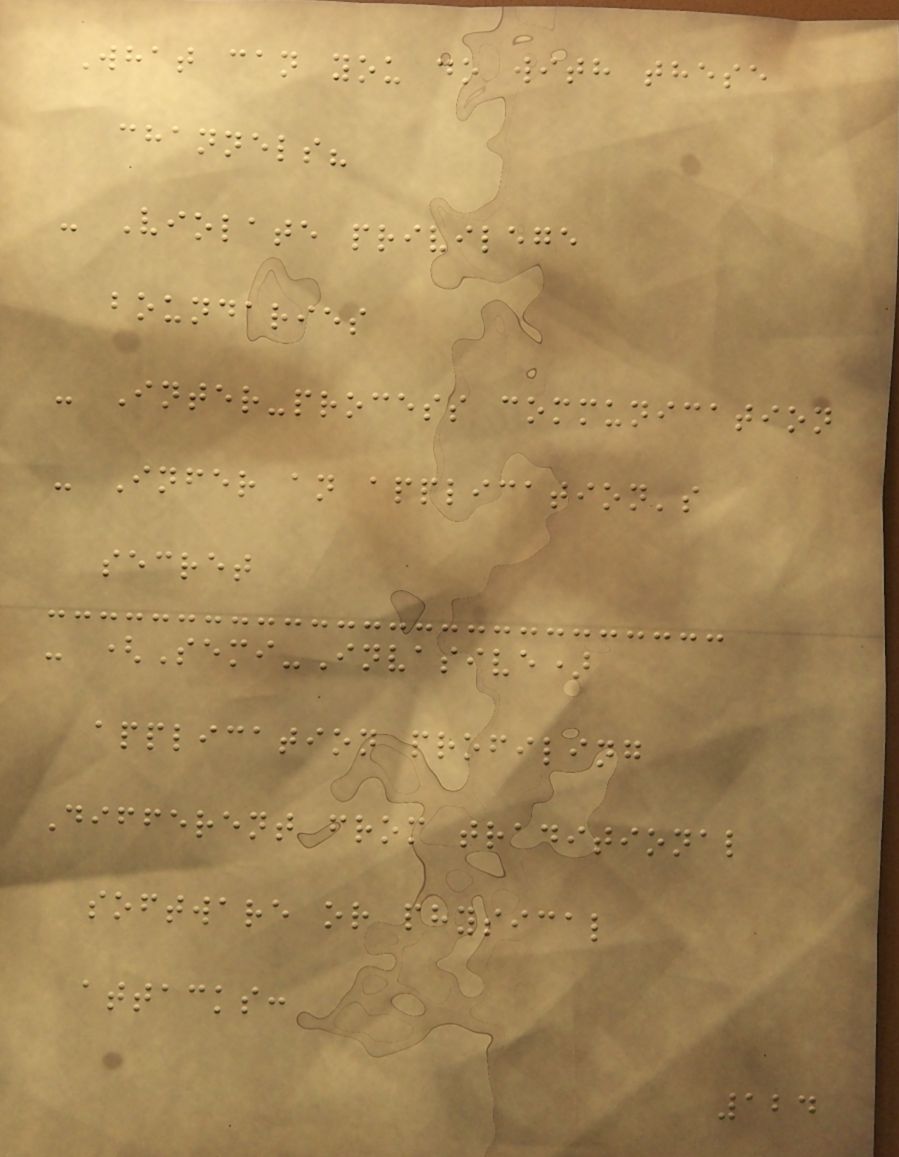What can you do with these
channels?
- Violate privilege
boundaries
- Inter-process communication
- Infer an application's
secret
- (Semi-Invasive)
application profiling
Different from traditional
software or physical
attacks:
124
